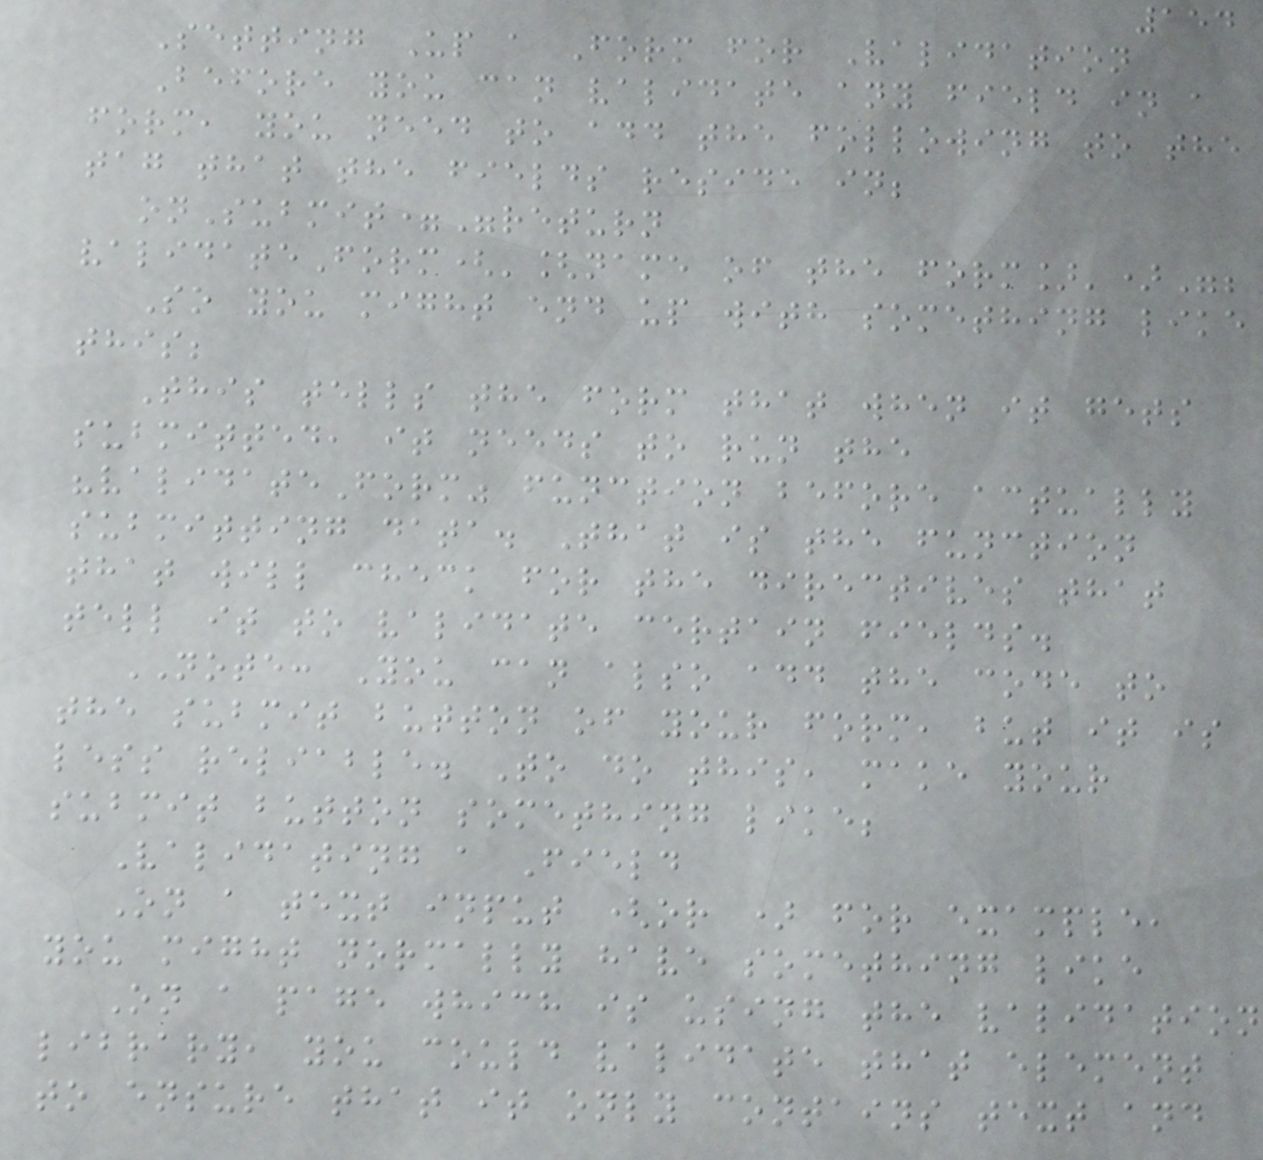154
Setting Up a Form for Validation
Before you can validate any field in a
form, you need to add the following to the
tag that the fields reside in;
onSubmit="return
validateForm('[name of the form]')";
So you might end up with something like
this;
This tells the form that when it gets
submitted, it needs to run the
"validateForm" function before actually
submitting data. That is the function
that will check for the directives that
tell it to validate certain fields.
NOTE: You can also add the code to
the submit button of your form, but it is
less reliable. To do this, make your
submit button something like;
Validating a Field
On a text input (or ) for example,
you might normally have something like
On a page which is using the validation
library, you could validate that element
to ensure that it only contains text and
